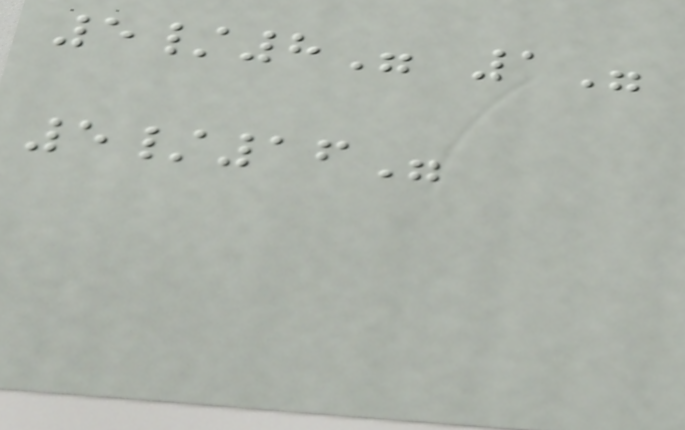5/8" 1"
5/16"
